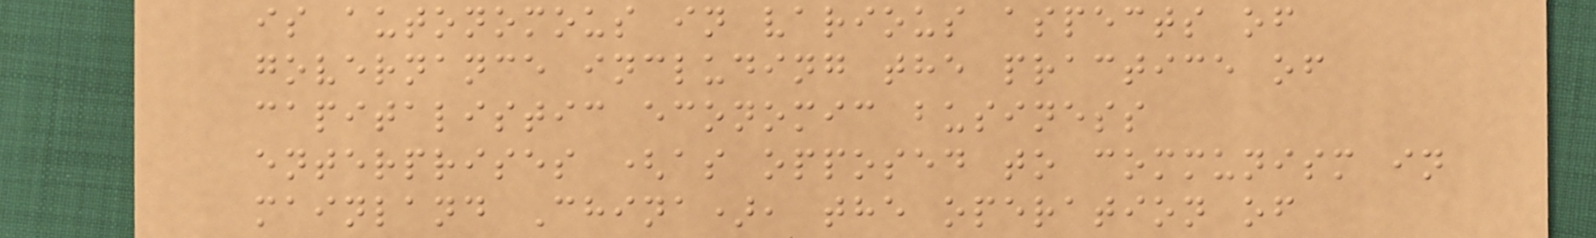is autonomous in various aspects of
governance including the practice of
capitalistic economic business
enterprises (as opposed to communism in
mainland China), the operation of
